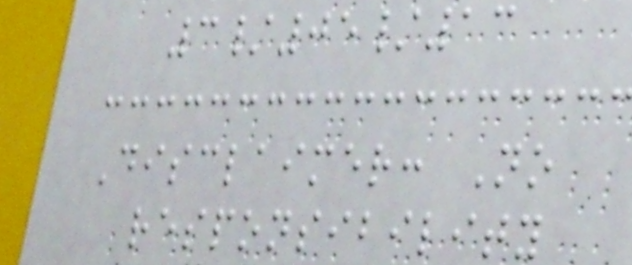3/05/13
Disclaimer: No
responsibility
